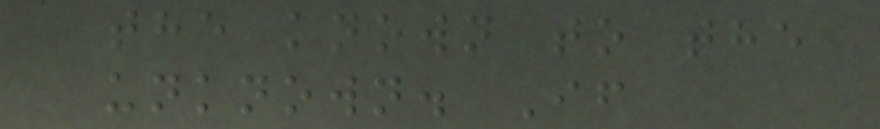the known to the
unknown. If
